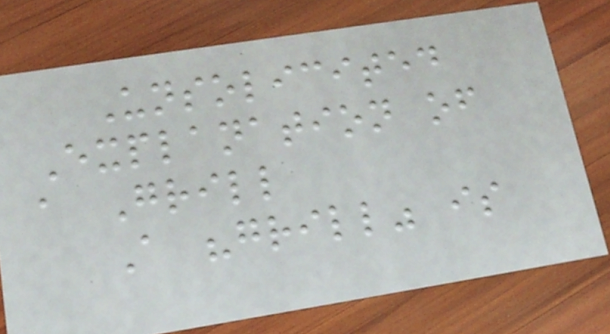Unsolicited
Explanation of
a Grill
A "grill" is
